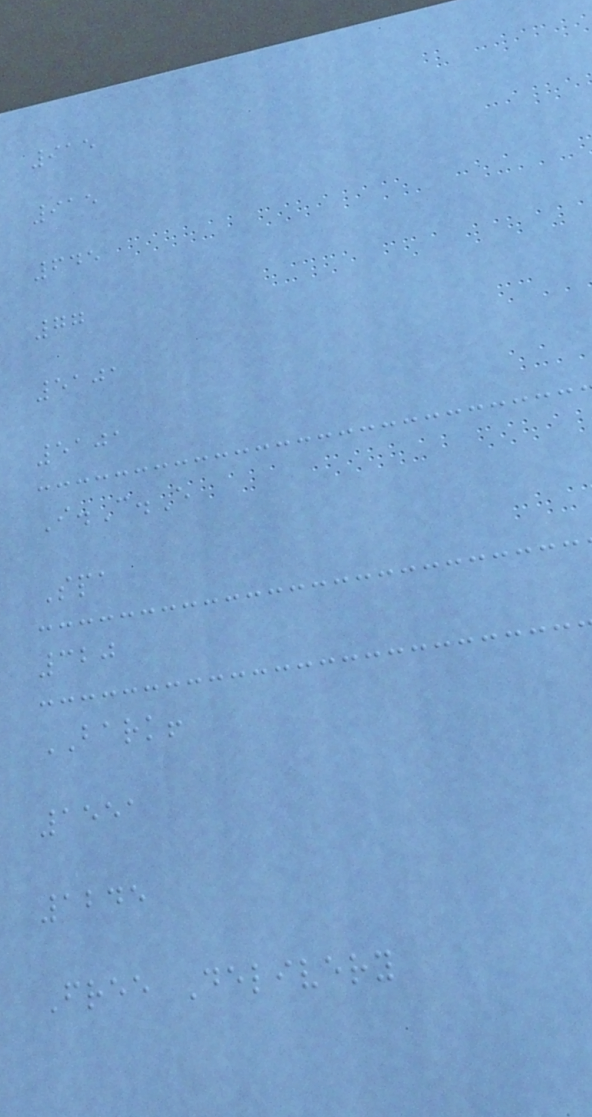915
915
645
77
5101
5101
I.C.E
Spa
320
BARK!
1551
1245
Free Delivery
